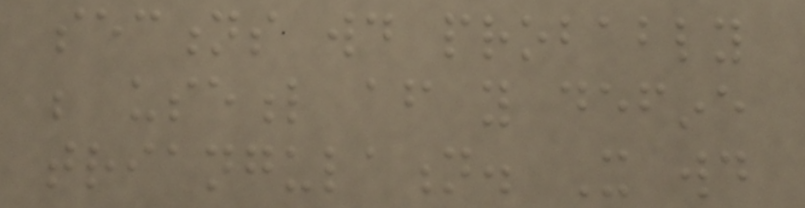sections would probably
be useful after you define
triangulation. It would
